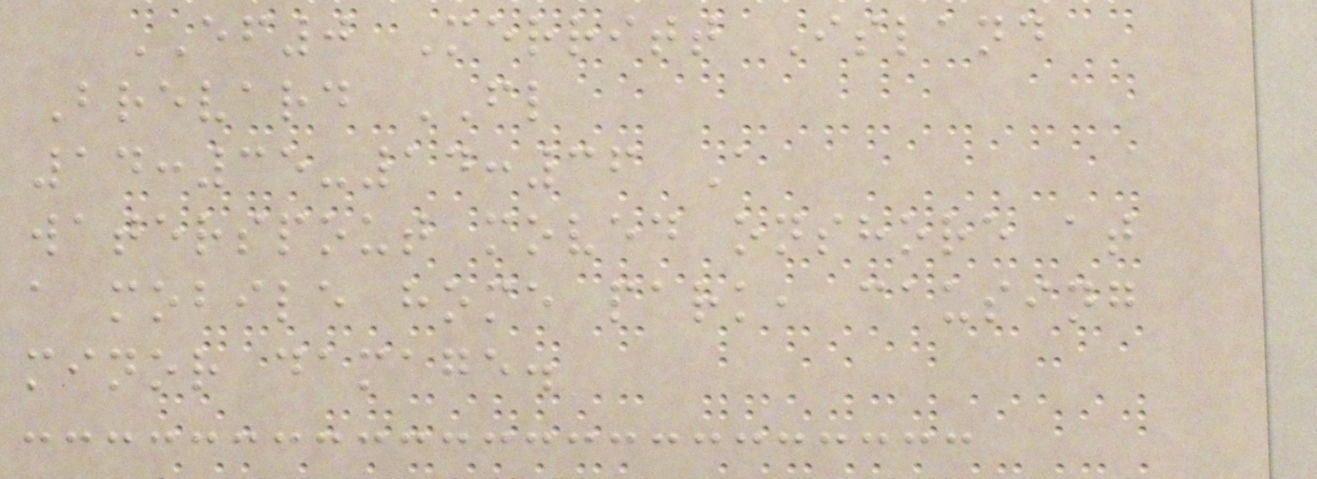EF0 Merritt Island
Brevard FL
14:35-14:36 A
waterspout moved onshore at
a mobile home park, causing
minor damage.
